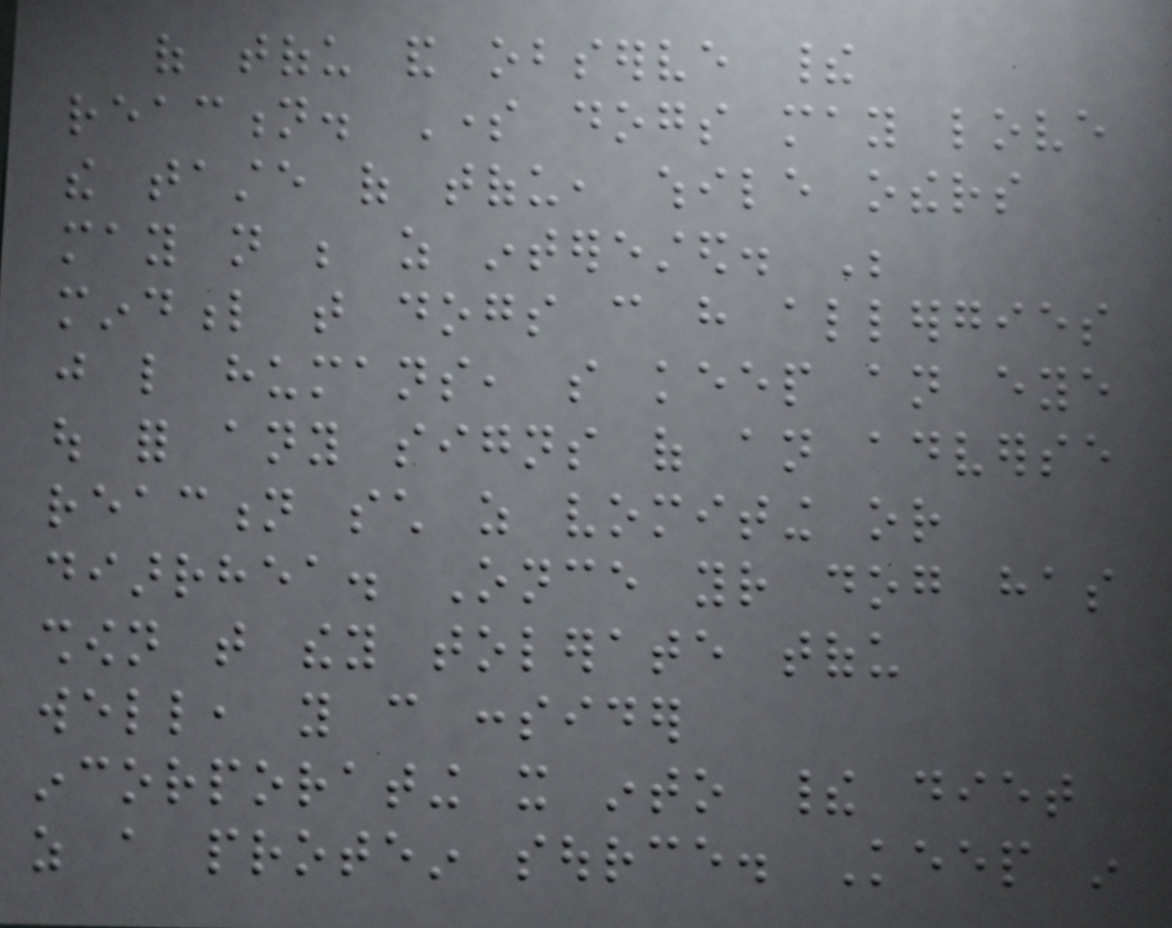of tofu and observe their
reaction. Some dogs may love
the taste of tofu, while others
may not be as interested. Be
mindful that dogs can have allergies
just like humans, so keep an eye
out for any signs of an adverse
reaction such as vomiting or
diarrhea. Once your dog has
shown that they tolerate tofu
well, you can consider
incorporating it into their diet
as a protein source. Keep in
